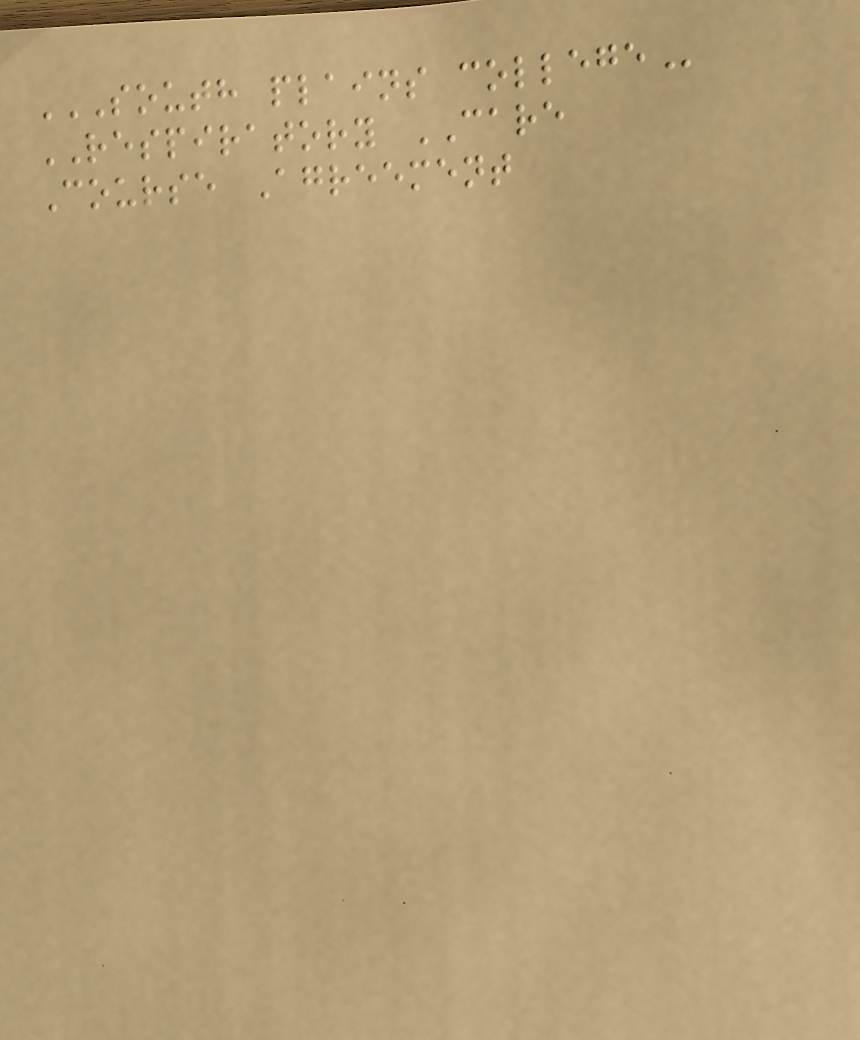SOUTH PLAINS COLLEGE
RESPIRATORY CARE
Course Agreement
